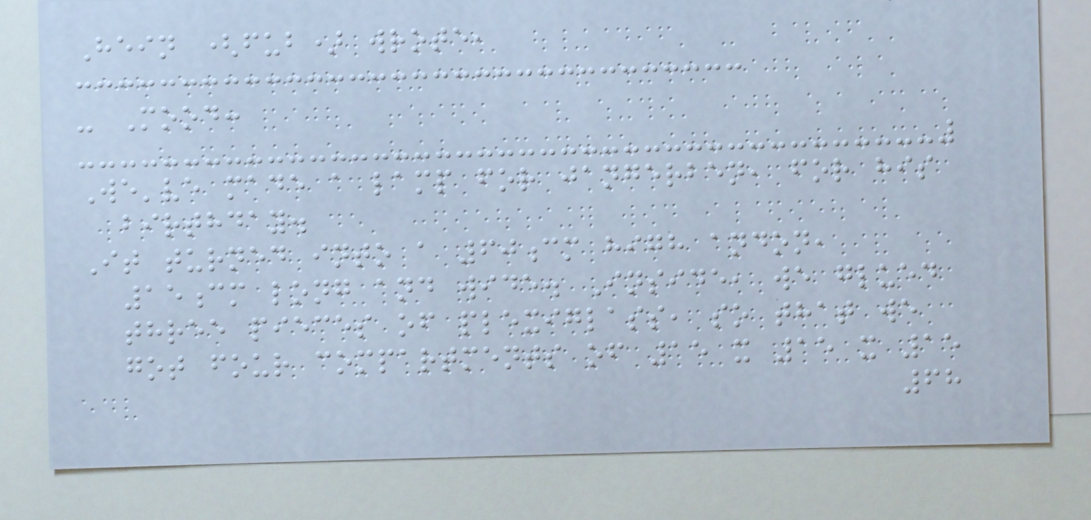Hein (fub) wrote,
- Mood:
We've made a lamp for jangerben, for his
birthday.
It turned into a 60cm high andon,
15cm long and wide. Inside, we glued
three pieces of plexiglass, so that we
got four compartments of 15 x 15 x 15
68
